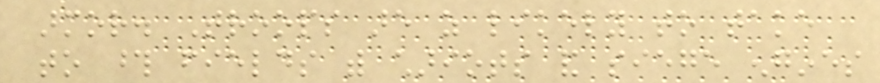armor. Troops are as likely to take
to those fields with chariots and siege engines
